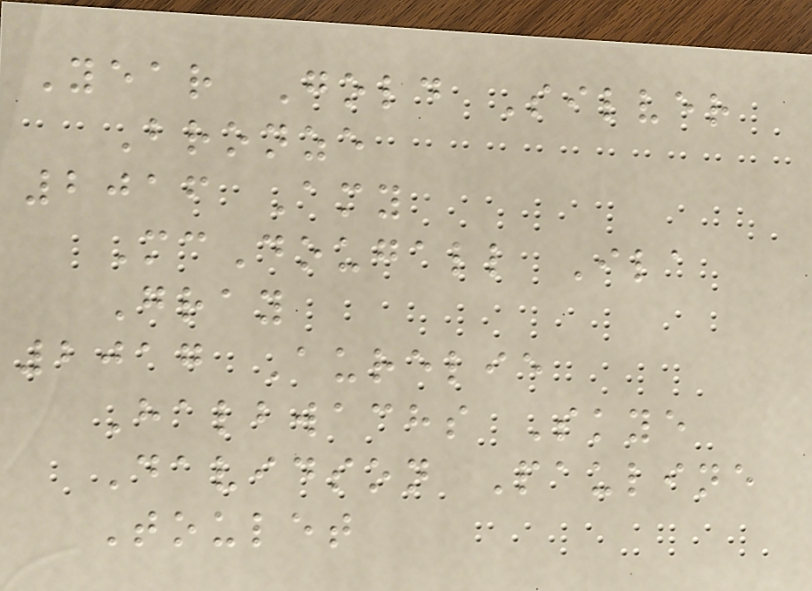Year Gold Silver
Bronze
2016 Amy
McDougall Ila
Gray
2017 Aurelie
Halbwachs Skye
Davidson Pauline
Toulet
